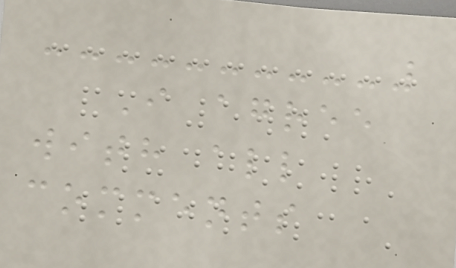I agree
with all
comments
